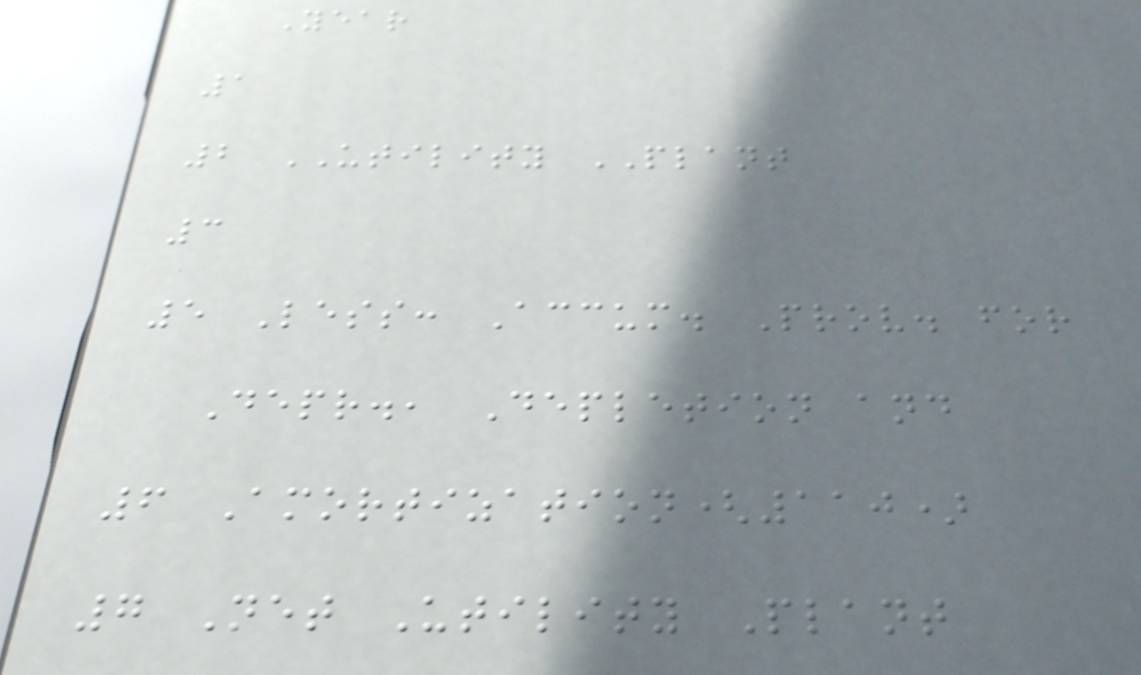Year
1
2 UTILITY PLANT
3
5 Less: Accum. Prov. for
Depr., Depletion and
6 Amortization(110)
7 Net Utility Plant
